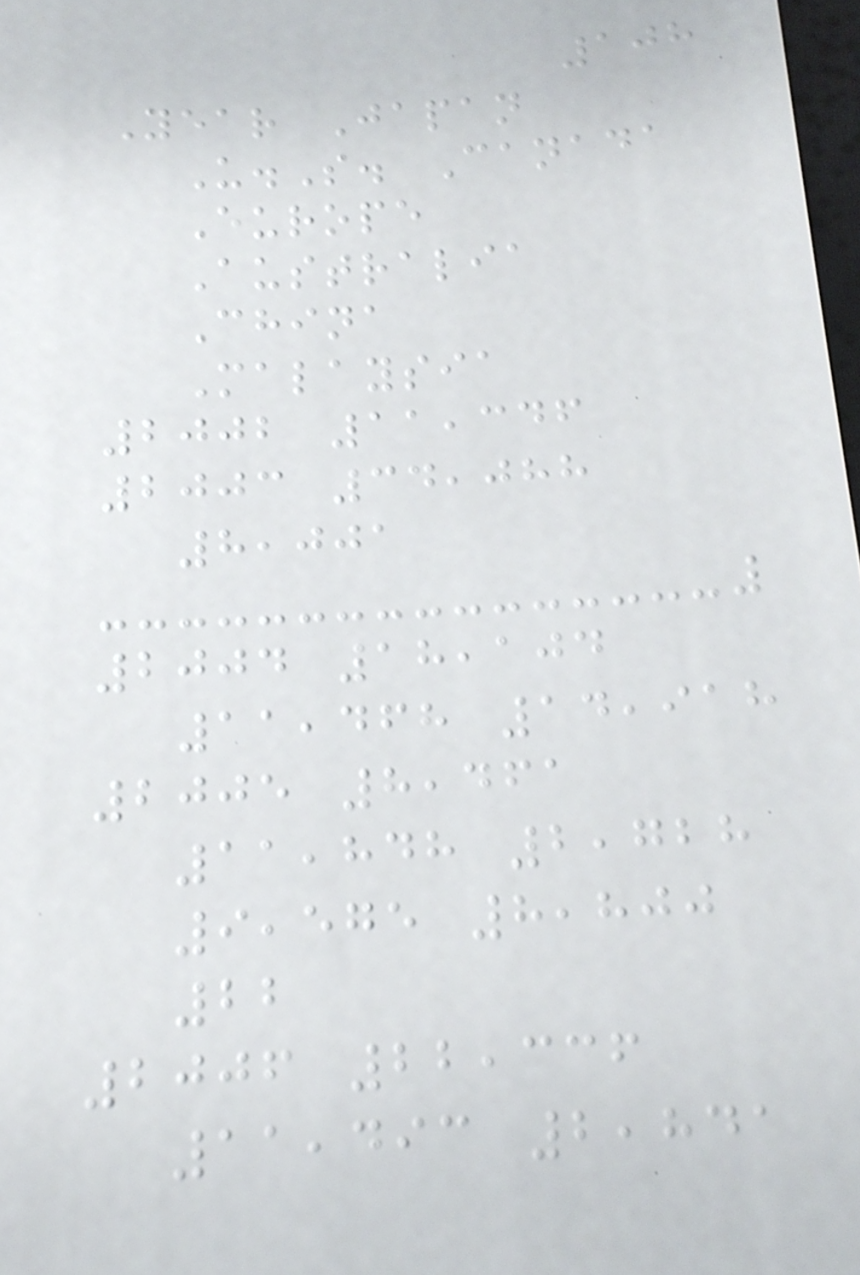108
Year Japan
U.S. Canada
Europe
Australia
China
Malaysia
2002 11,346
2003 34,088
8,001
2004 18,104
11,468 14,918
2005 8,461
11,848 2,728
9,575 8,800
22
2006 22,336
11,493 2,841
